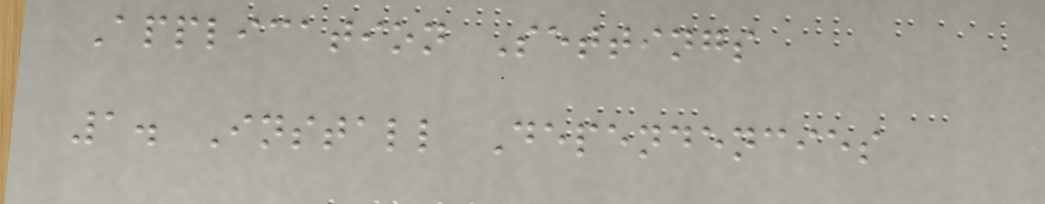Application Settings
1. Install Dependencies
